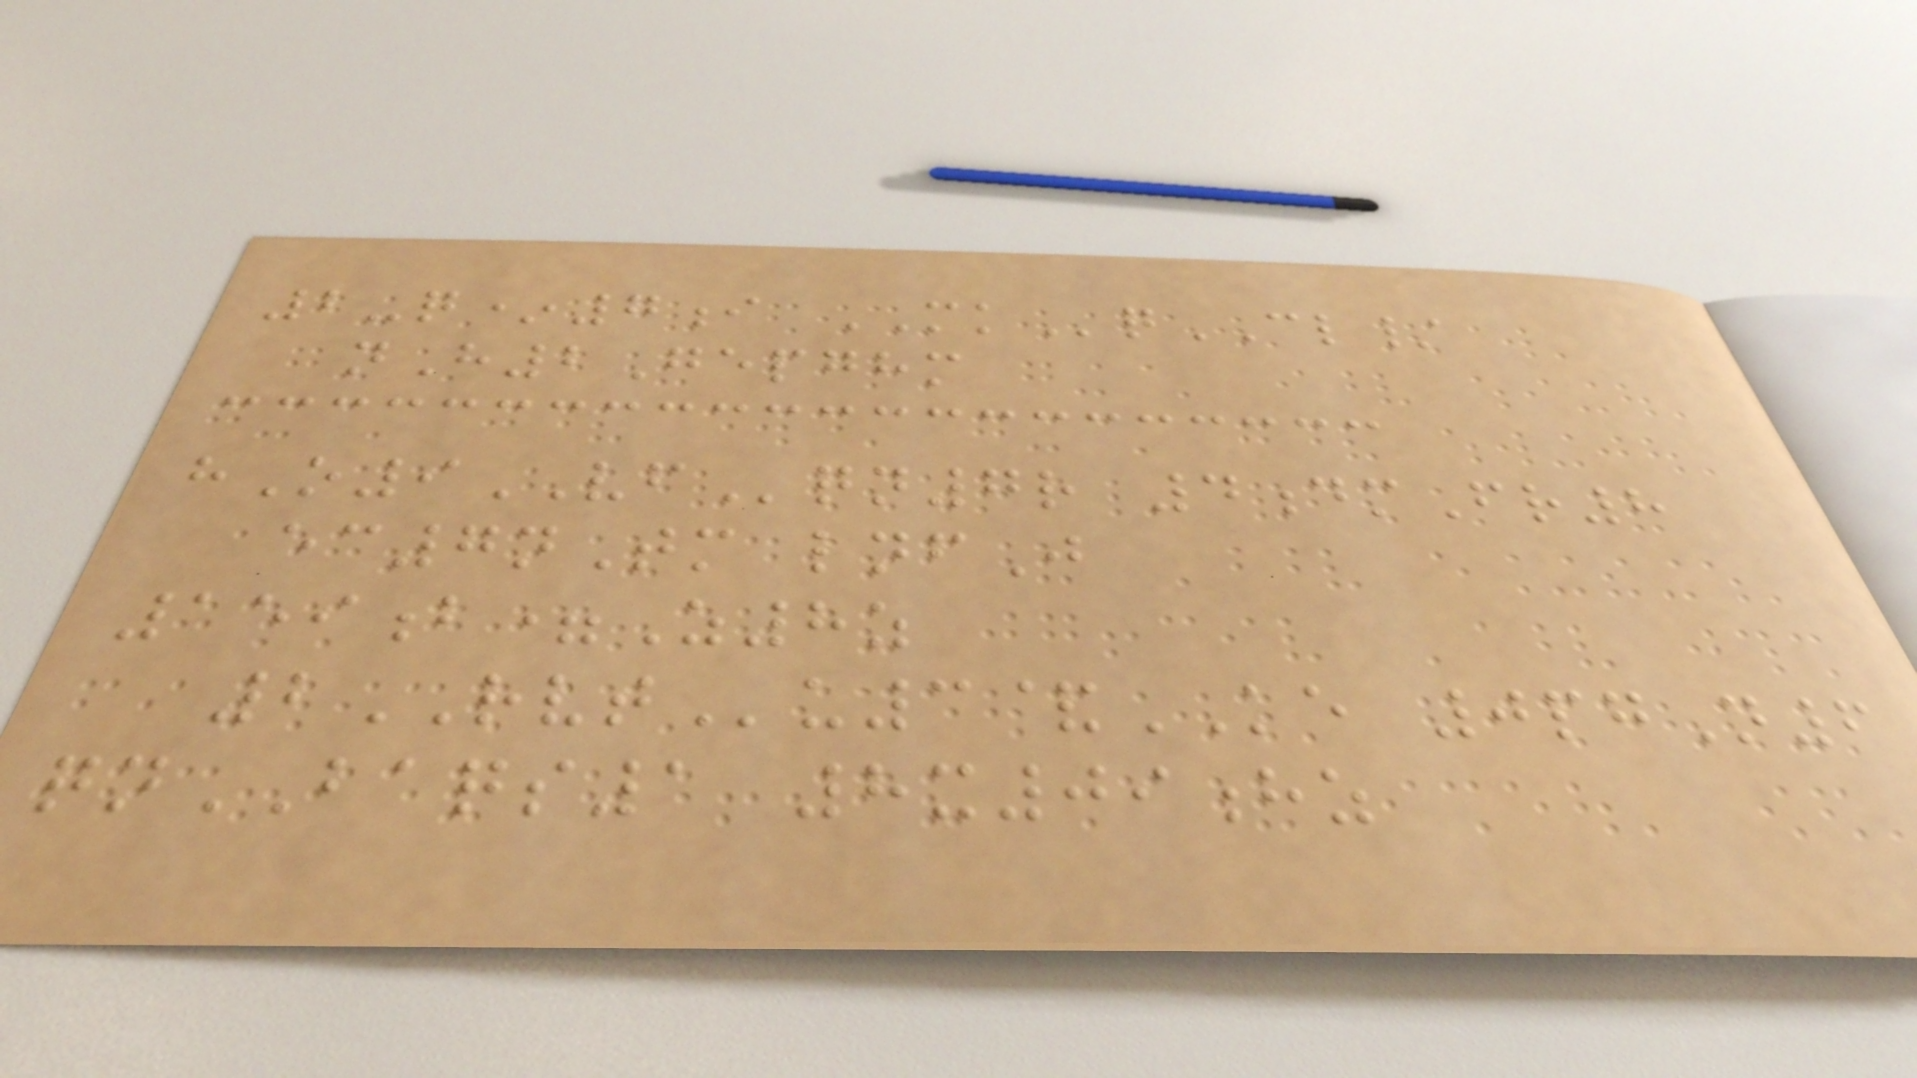2-q*7i MKqCL/
nH2Gepghm
hO9VFqn7r 4dmFr8
ec7nTm lnfJ
159b=Z8z
2RVTu3&KE 0pgN6
qnBAQS1 8x09hz
